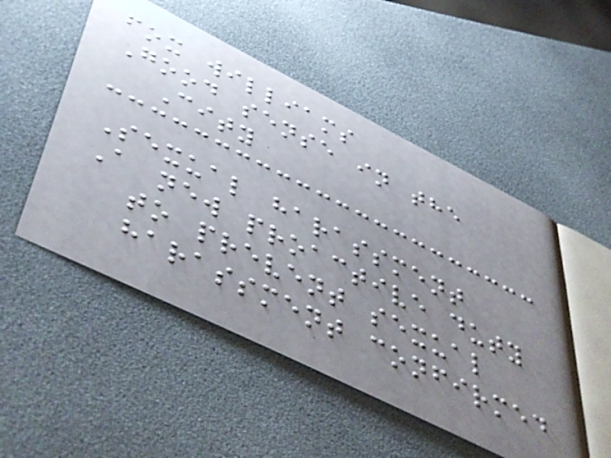fox williams
Good sense in the
City
Sexual harassment
A new proactive duty
to prevent sexual
harassment confirmed
